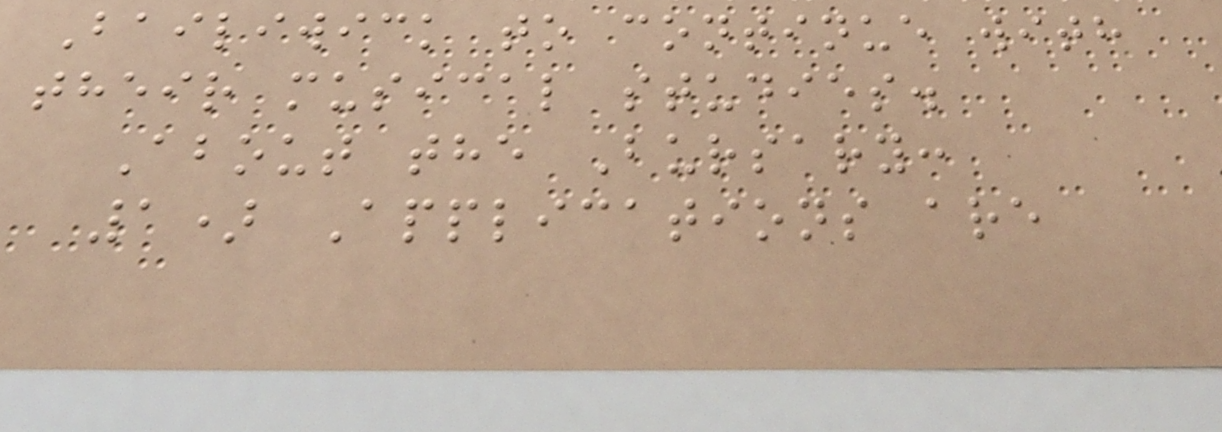Bailiwick to continue with
their musical studies.
About the Bursary:
1) Applications are
